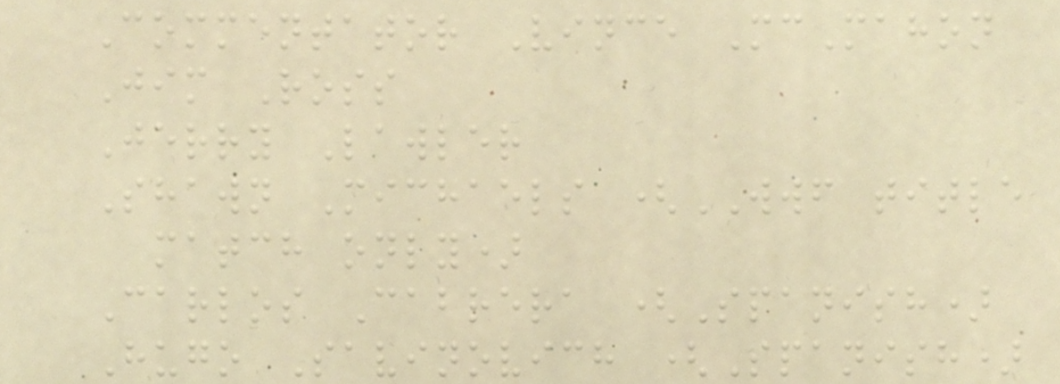Commentator Vince McMahon
Jim Ross
Jerry Lawler
Shawn Michaels (WWF title
match only)
Carlos Cabrera (Spanish)
Hugo Savinovich (Spanish)
